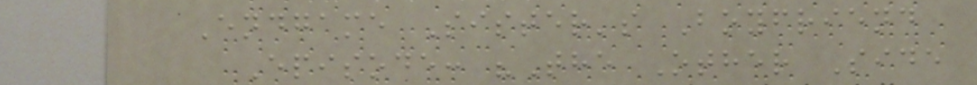Endgame Sister's Boyfriend
Episode: "The Other Side
